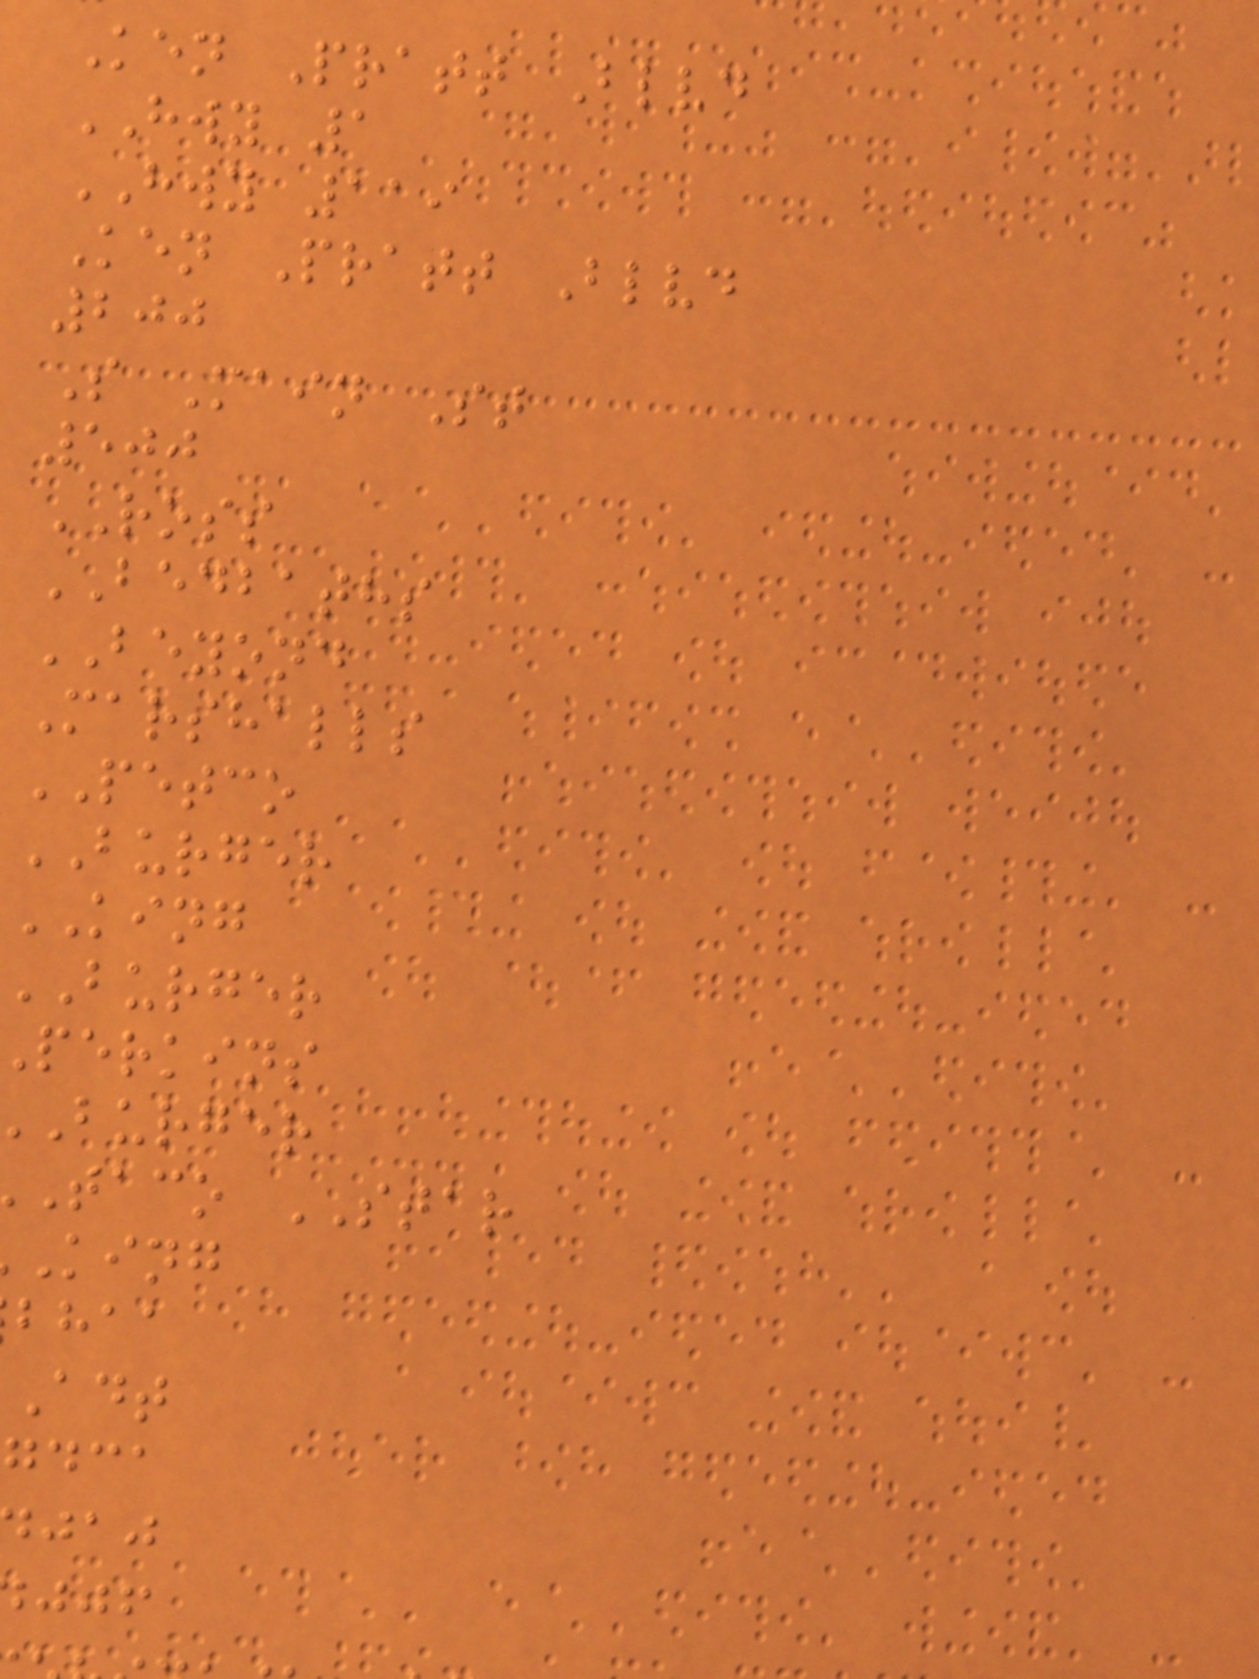Ken Pratt Blvd
HWY 1
HWY 119
Ken Pratt Blvd
200
S Main St
500
ROSS
BEDBATHS
BEYOND
Marshalls
PETCO
BURGER
KING
burger
perkins
burger
taco STAR
king
bhaa
gdca
